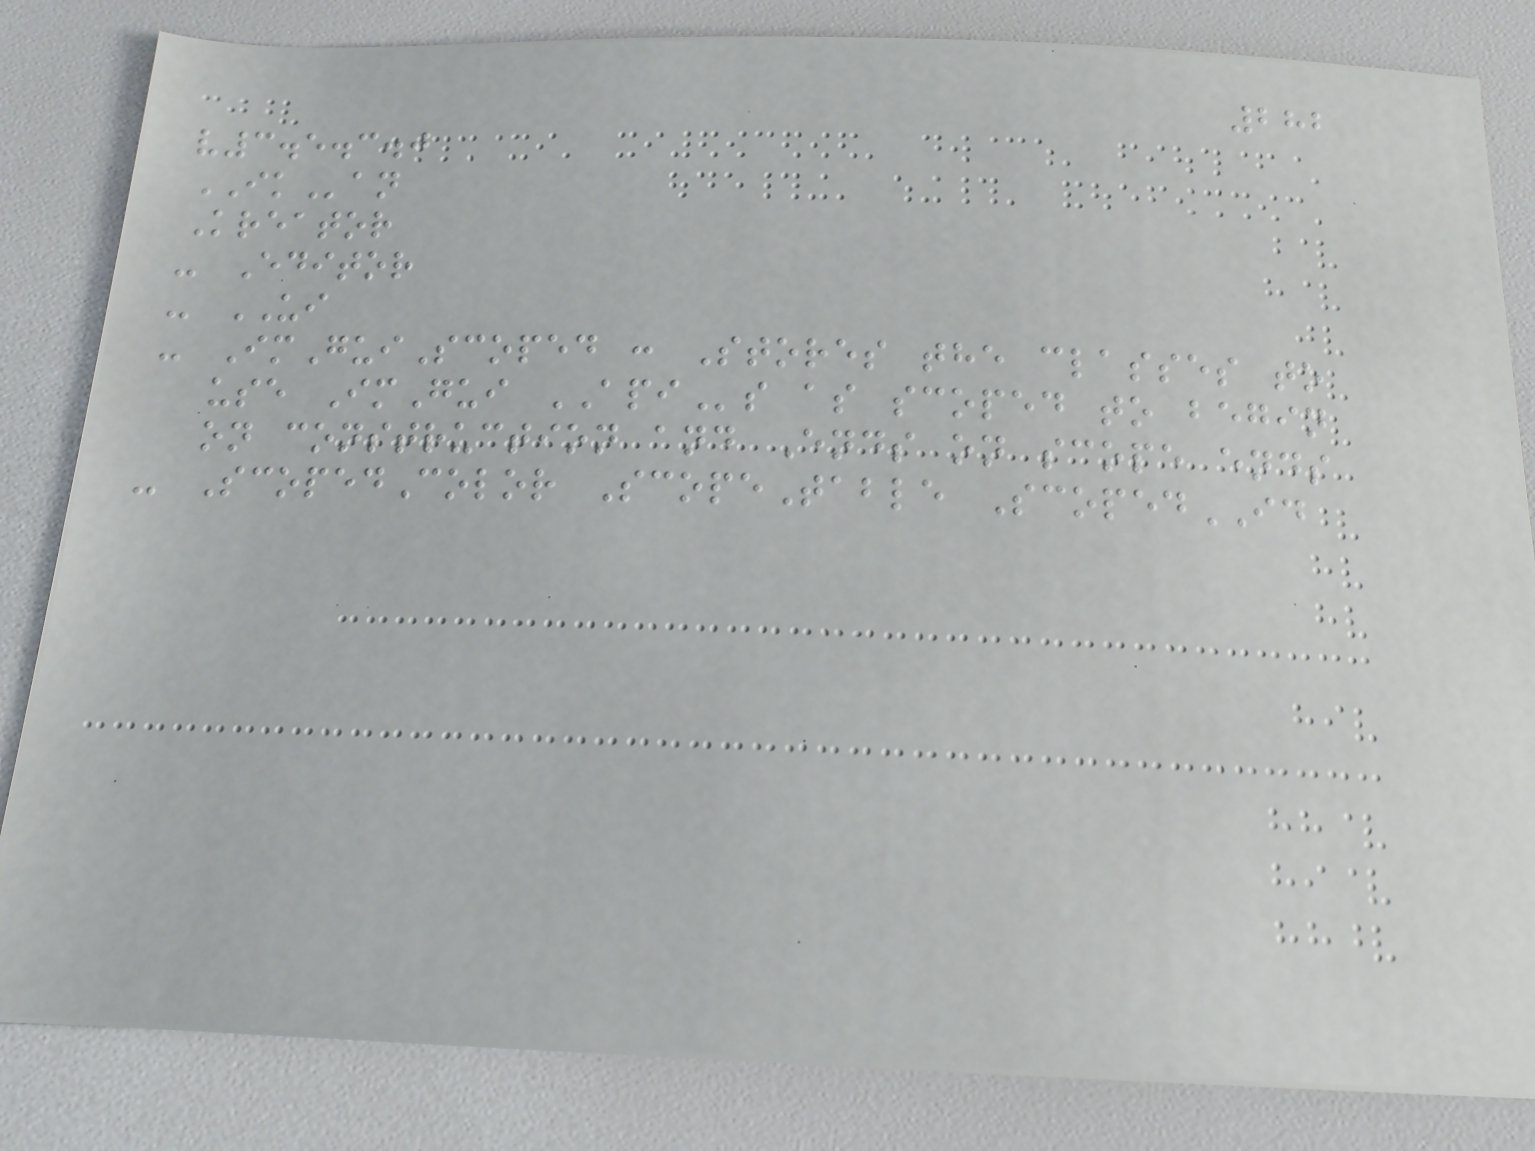282
v3.5.3.0
IKan
Kreator
- Editor
- UI
- ImGuiScoped : Stores the classes to
use ImGui APIs as scoped to begin
on construction and Ends on scope ends
- ScopedColor ScopeTable ScopedID
